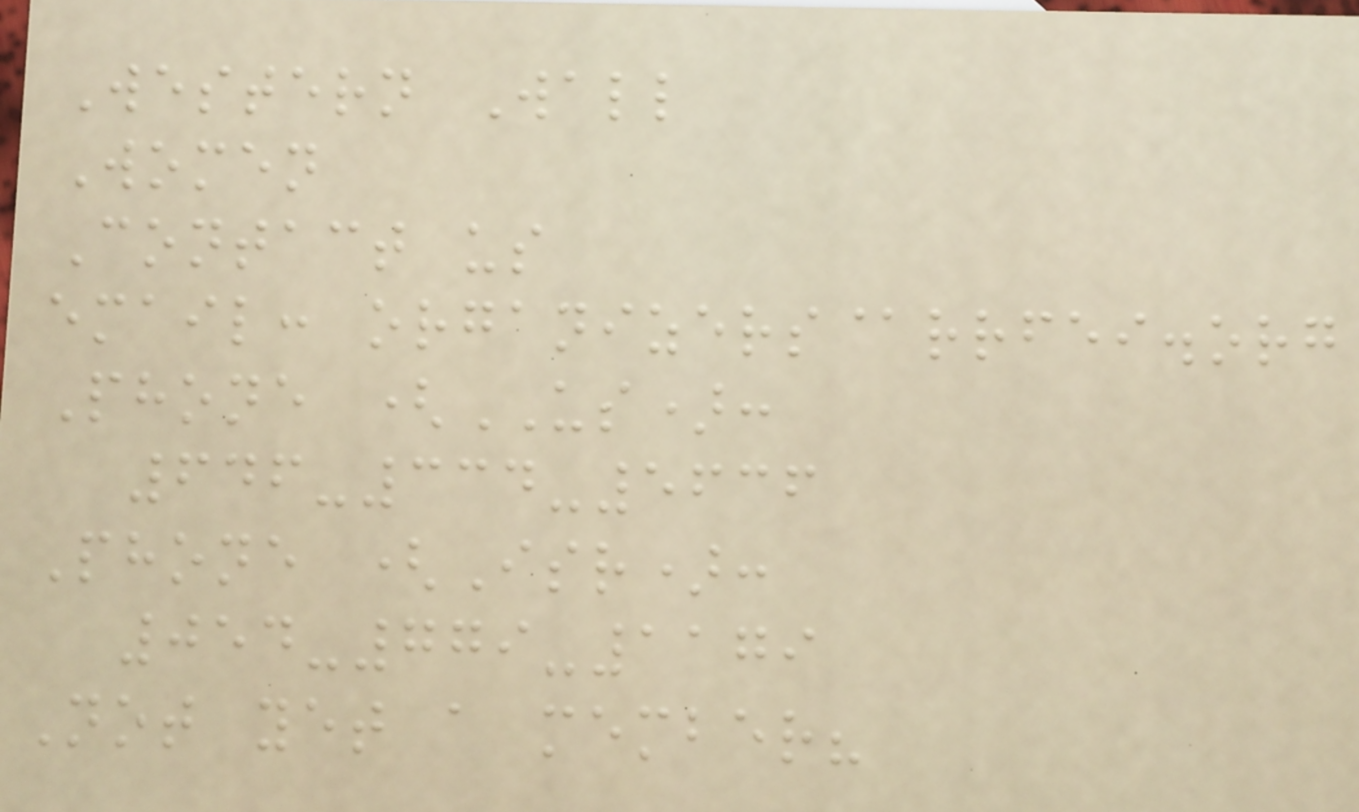Western Wall
Women
Contact us
email: organizers@rrfei.org
Phone (US):
646-334-5636
Phone (Isr):
054-779-1179
Not yet a member?
